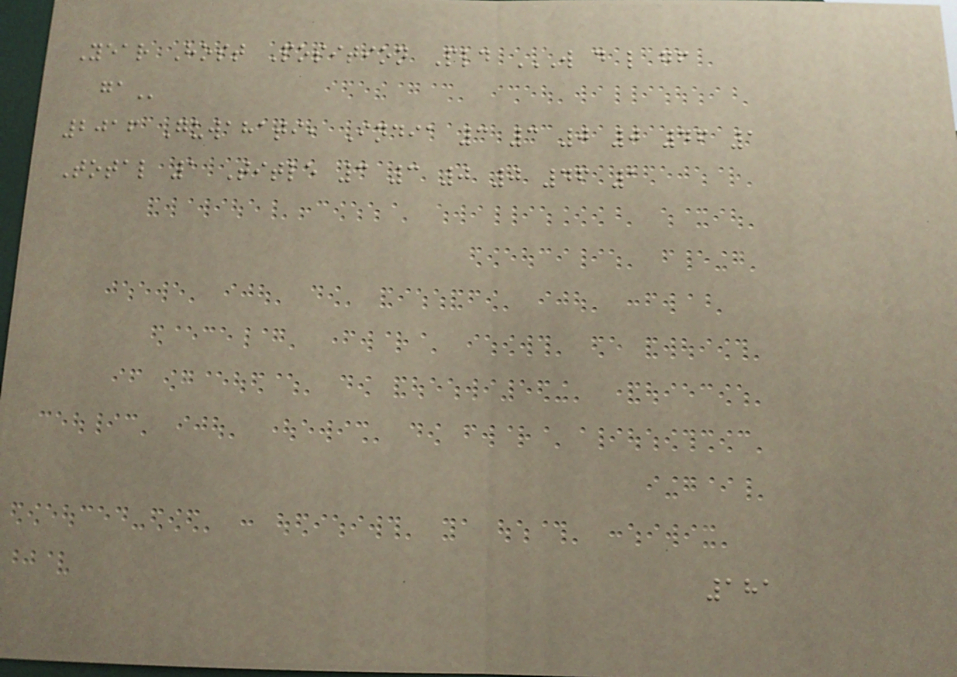Year Host Position Pld W D L GF
GA
2016 Guwahati, India 3 3 0 0 46 1
Total 1 Title 3 3 0 0 46 1
181
